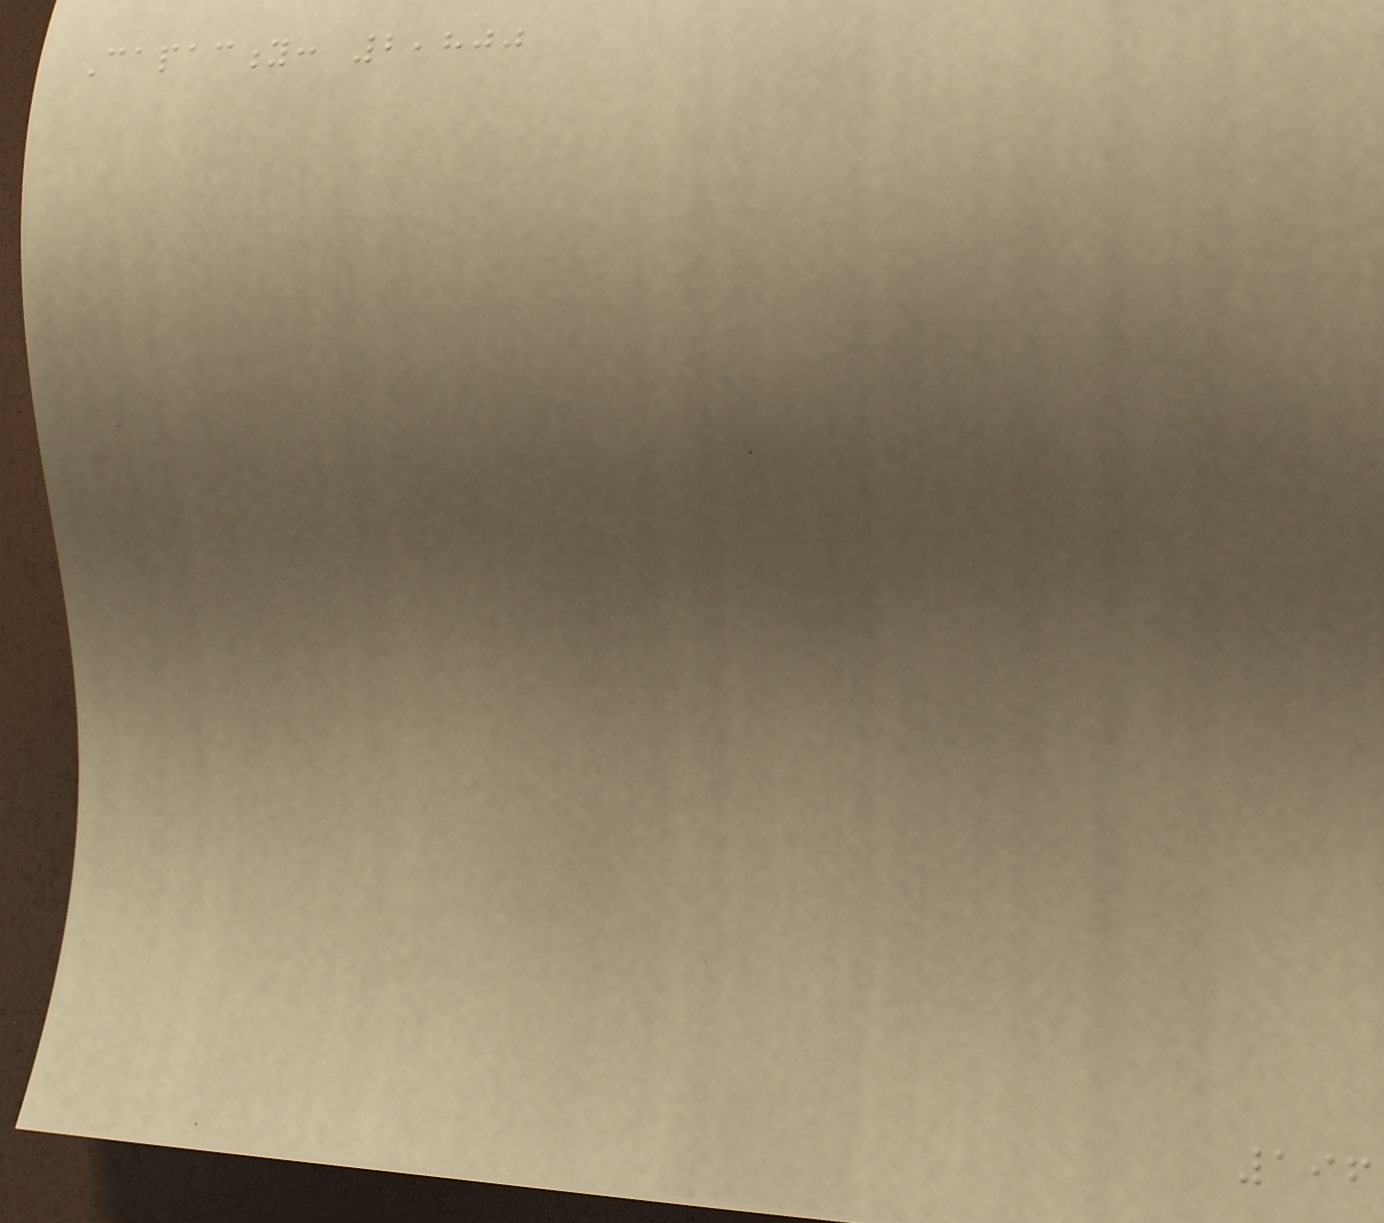Capacity: 2,800
196
